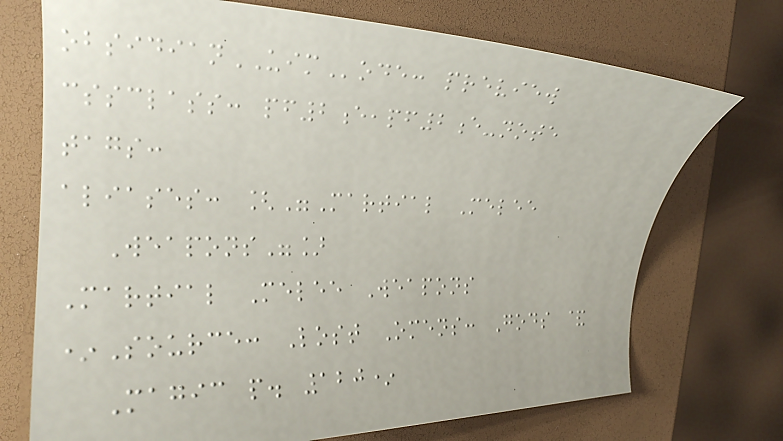obsidianUIMode: preview
cssclass: pf2e,pf2e-note
tags:
aliases: ["Martial Melee
Weapons"]
Martial Melee Weapons
*Source: Lost Omens: Gods &
Magic p. 120*
